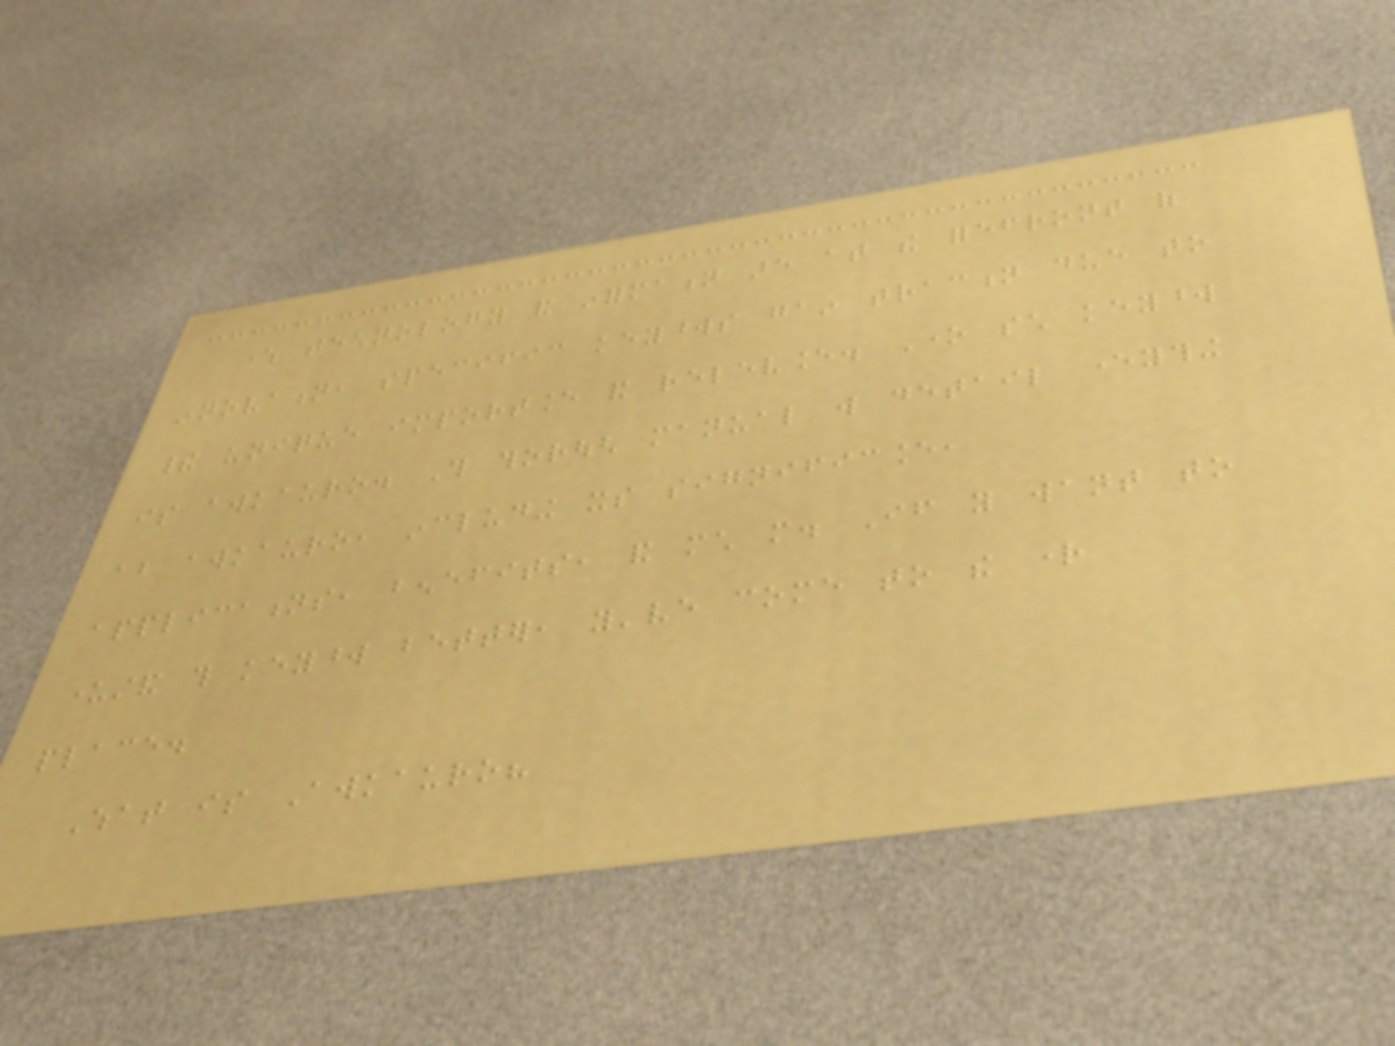where technology and information are at the forefront of
innovation, specific keywords gain traction due to
their unique importance and relevance. One such keyword
is awkauro. This thorough manual will detail everything
about awkauro, including its significance,
applications, benefits, and much more. If you want to
understand this keyword better, you've come to the right
place.
What is Awkauro?
